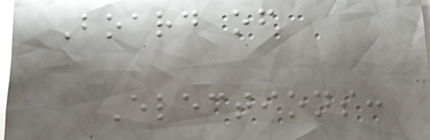Board of
Elections:
